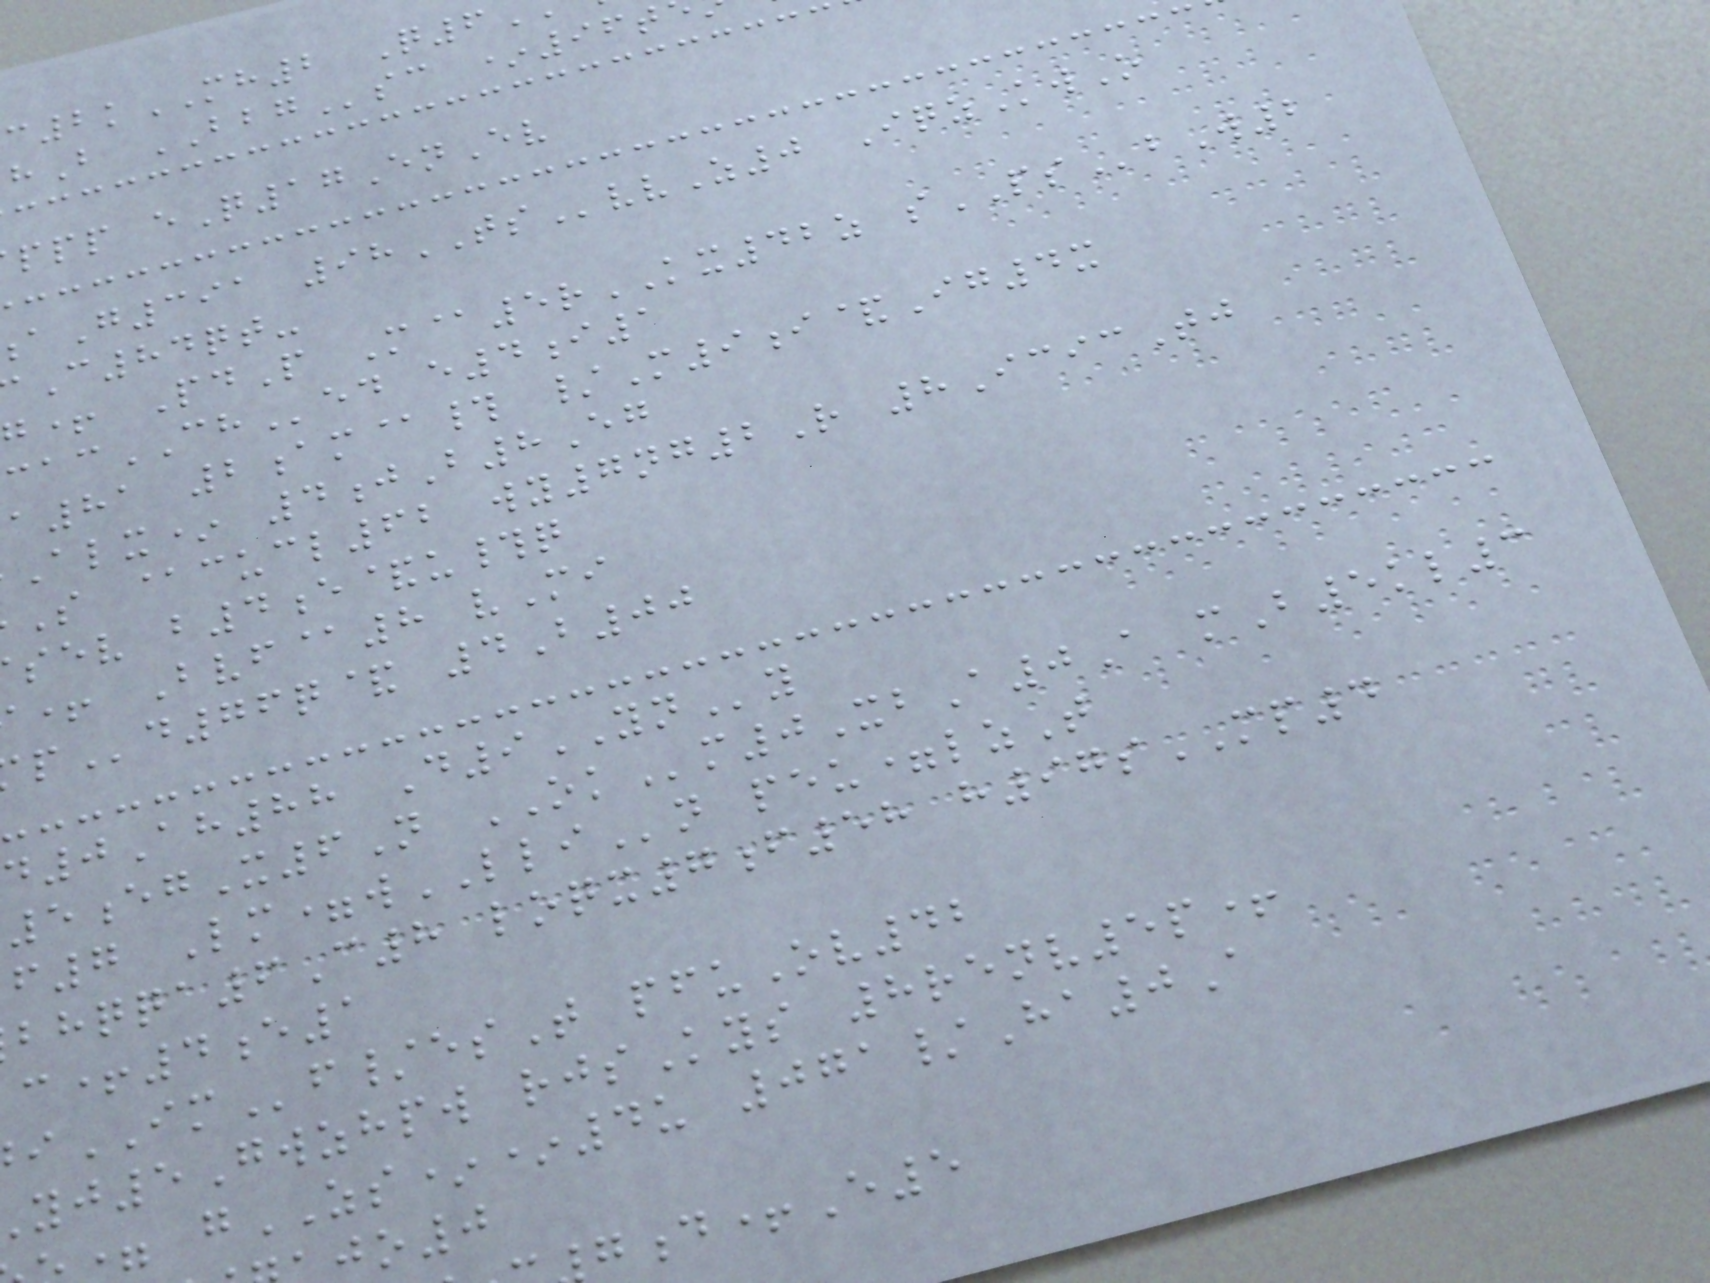c2kMH2 Q6
hB BBGsc *96t
ppp eQ17EnEv
aG391 98TSvvZ0 IqzKwO
C84qt-
g+ PdP M@5rKX42z sPSbW2
cacCHed e4i1
a81 2am@# /M9i&Ig4x
Alx* 4jB8Eg
S @cucl62 wy7ng2R 8IcicTj
sev b4e&u#q
+ Bvf@8 vMi
d76q& 4B00
d0Ah88 D9YNy
5egX6N OKm0XbA0A mB5kl3
f7 Lm=wLLIn peu=lzT
qqa6C8 loqx7f58 h97sMP4
c+4e1
IMf/esT pfuOv42
5Gwzhpw rjsKys 8renv5p+
gZS**4u 071/Ha0A
d+E5
